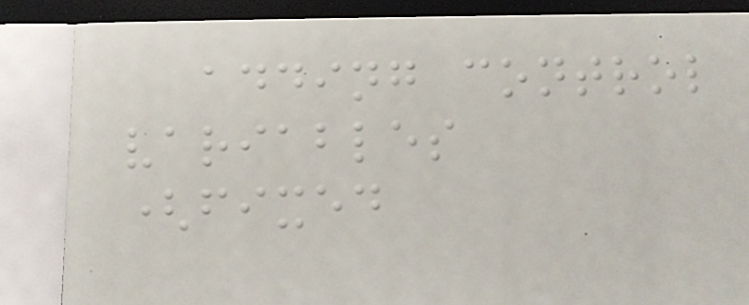adding control
variables
(fixed
